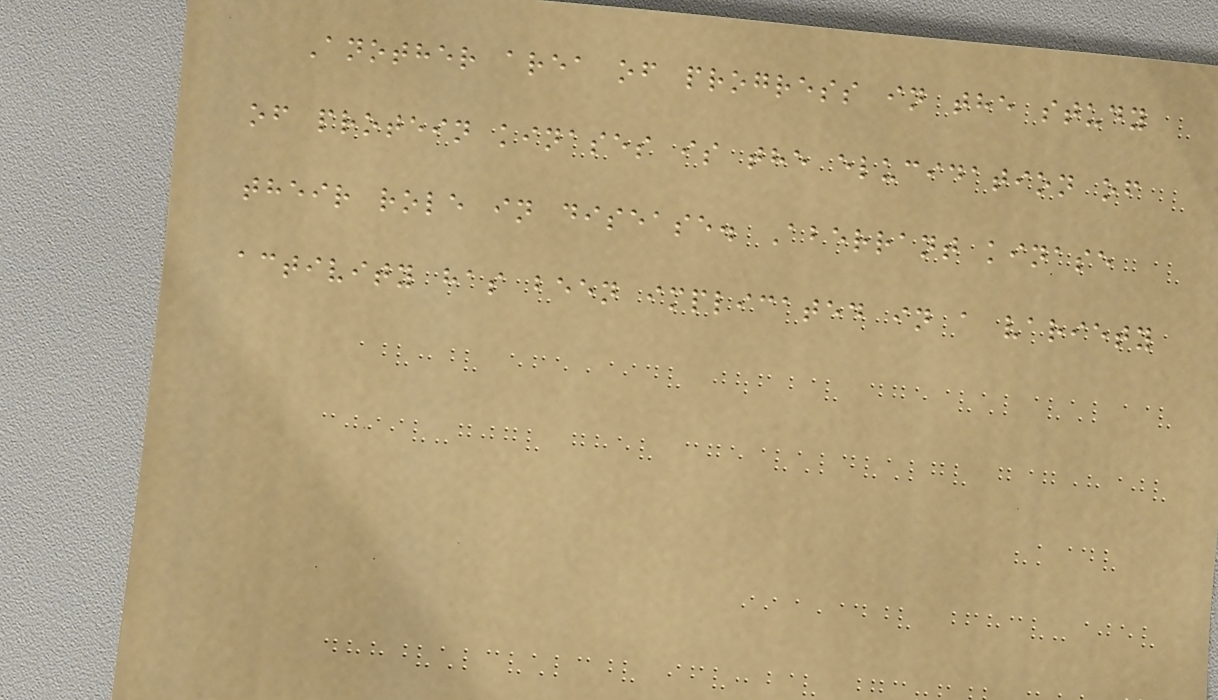Another area of progress in the study
of protein kinases is the elucidation of
their role in disease. Aberrant kinase
activity has been implicated in a variety
